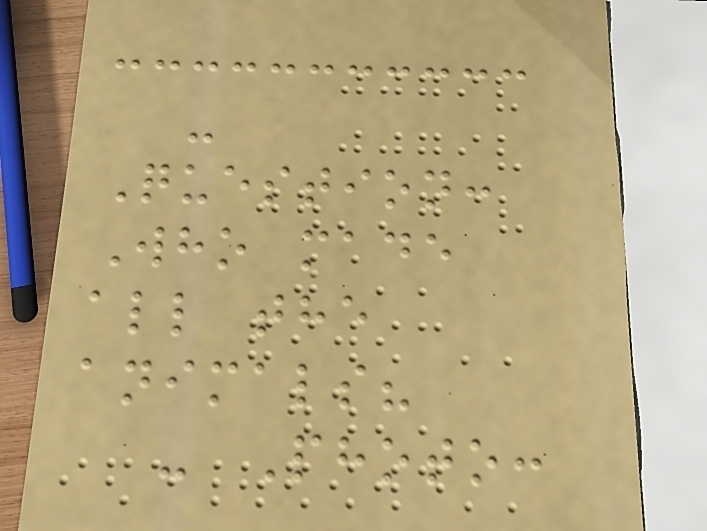-
Question:
Who made
all the
animals?
- Photo:
